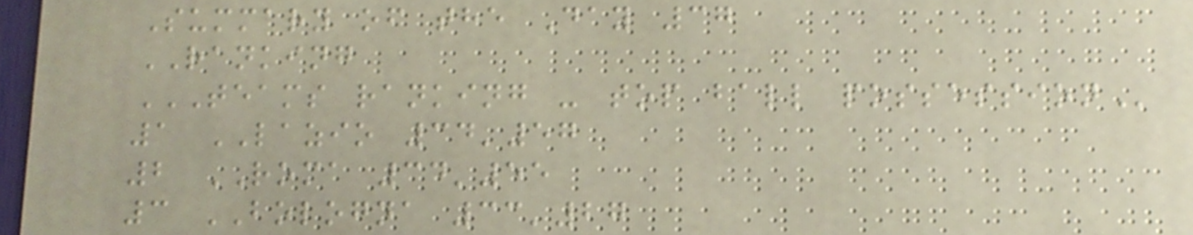Summary of the Day 37
RANKING
TEAMS RANKING - TOP BALL POSSESSION
1 LAZIO 34'57
2 ROMA 34'55
3 BOLOGNA 33'27
